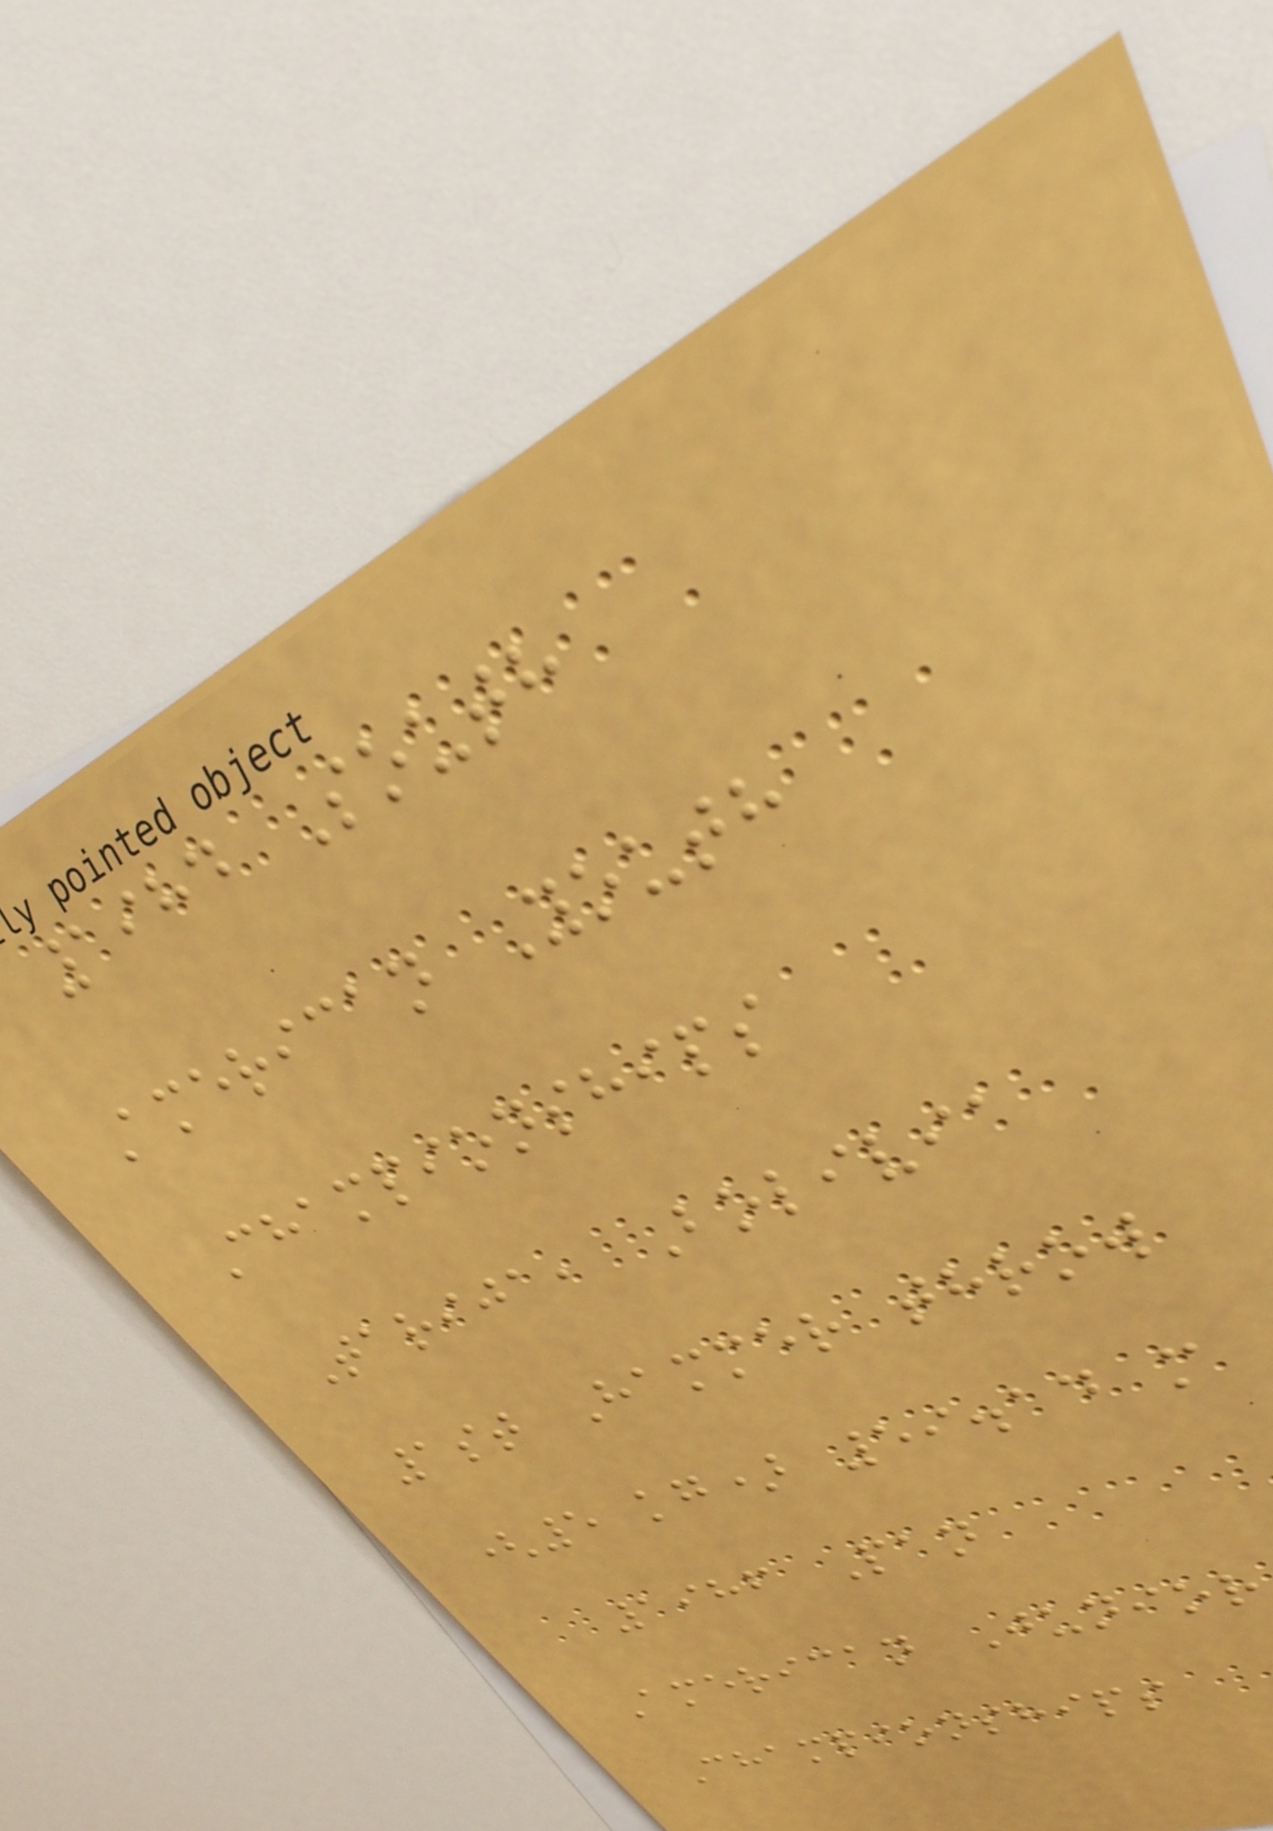1984 South
American Youth
Championships
Tarija, Bolivia
1st Hammer throw
(5 kg) 59.14 m
1986 Pan
American Junior
Championships
